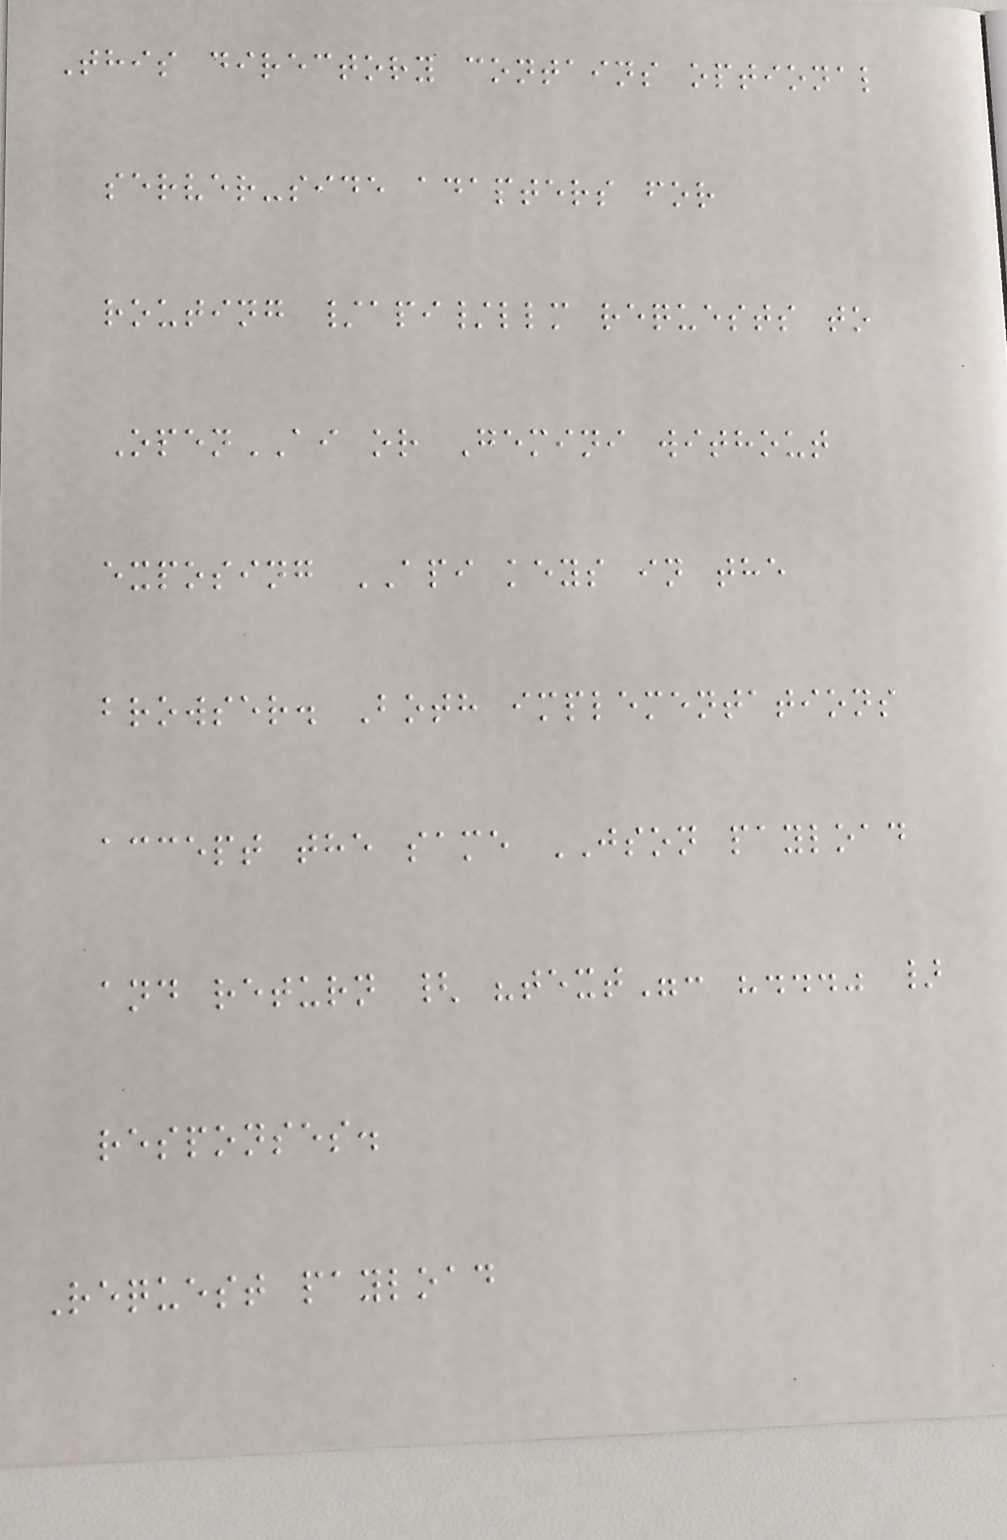This directory contains optional
server-side adapters for
routing /api/llm requests to
OpenAI or Gemini without
exposing API keys in the
browser. Both implementations
accept the same JSON payload
and return { "text": "..." }
responses.
Request payload
